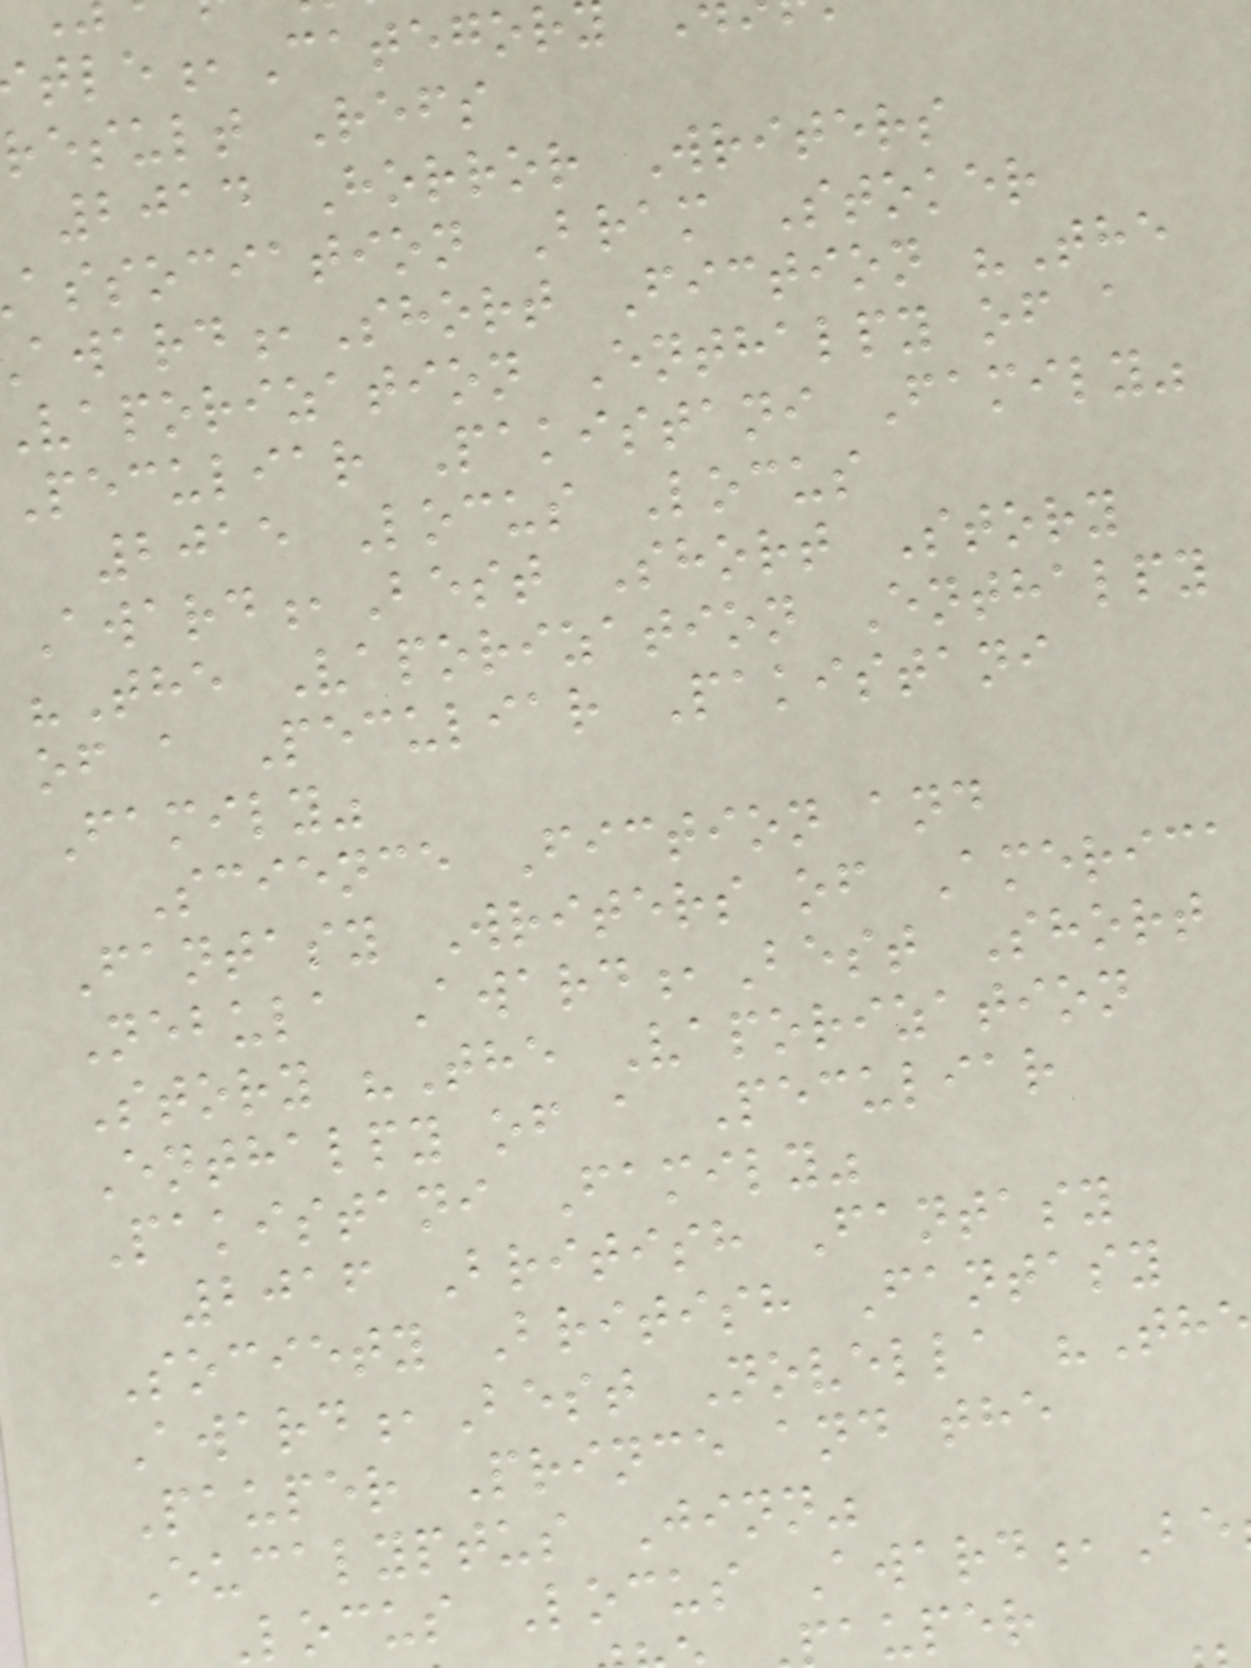result Refs
2014 Horror Writers
association Bram Stoker
ward,Short Fiction "The
vaporization Enthalpy of a
Peculiar Pakistani Family"
2015 Locus Locus
Award,Best Short Story
"The Vaporization Enthalpy
of a Peculiar Pakistani
Family"
Science Fiction and
Fantasy Writers of America
Nebula Award,Best Short
Story "The Vaporization
Enthalpy of a Peculiar
Pakistani Family"
2016 British Fantasy
Society British Fantasy
Award,Best Novella "Th
Pauper Prince and the
Eucalyptus Jinn"
Locus Locus Award,Be
